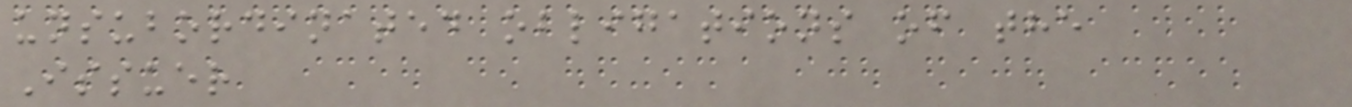unsubordinated obligations of the
Issuer
